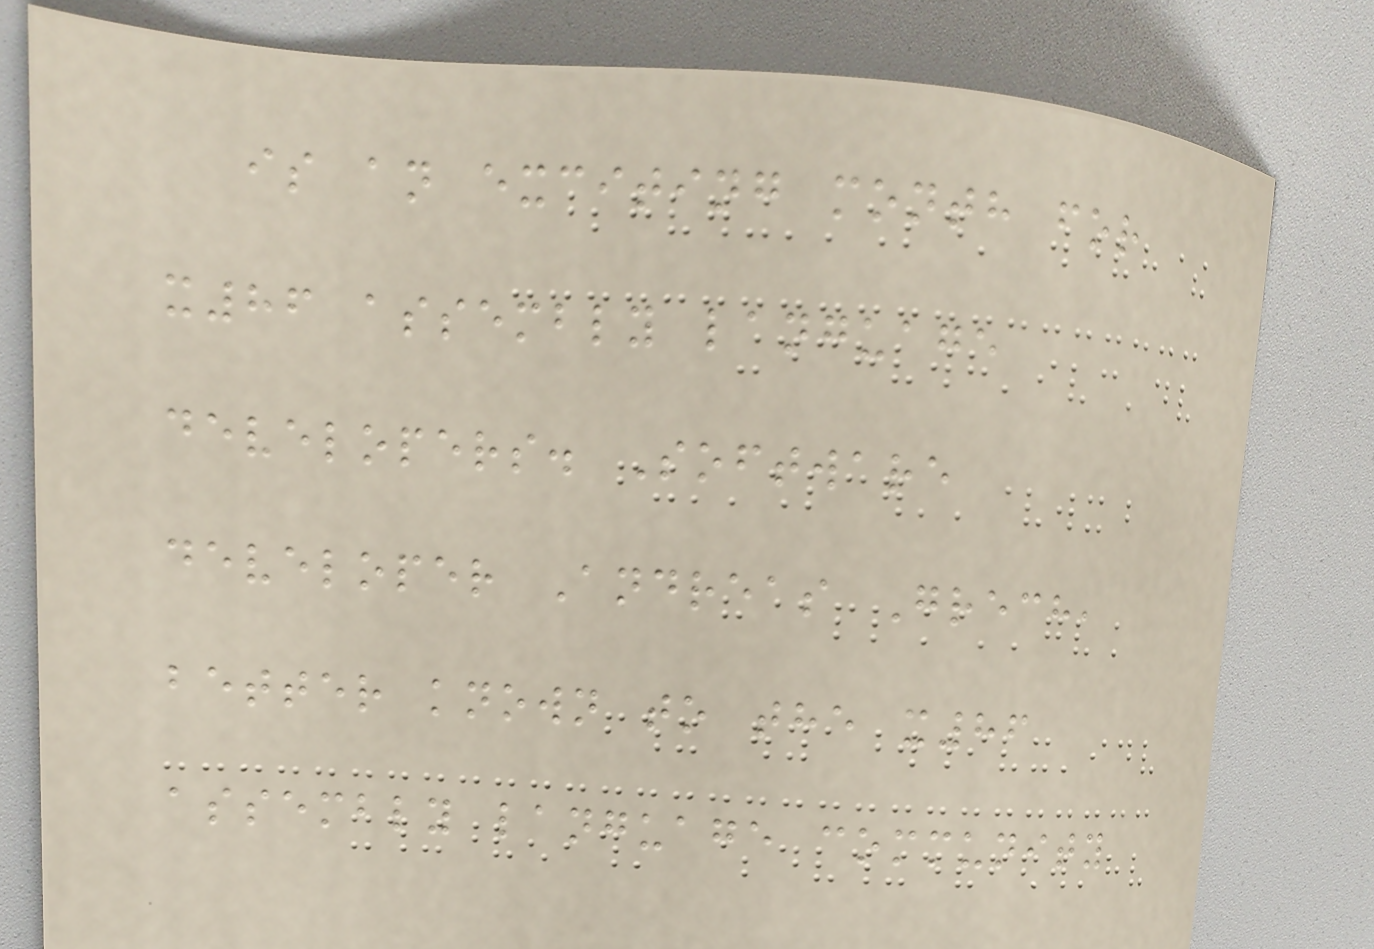is an exciting month for
x86 assembly language
developers. Software
developer Andreas Grech,
better known to the x86
assembly language community
